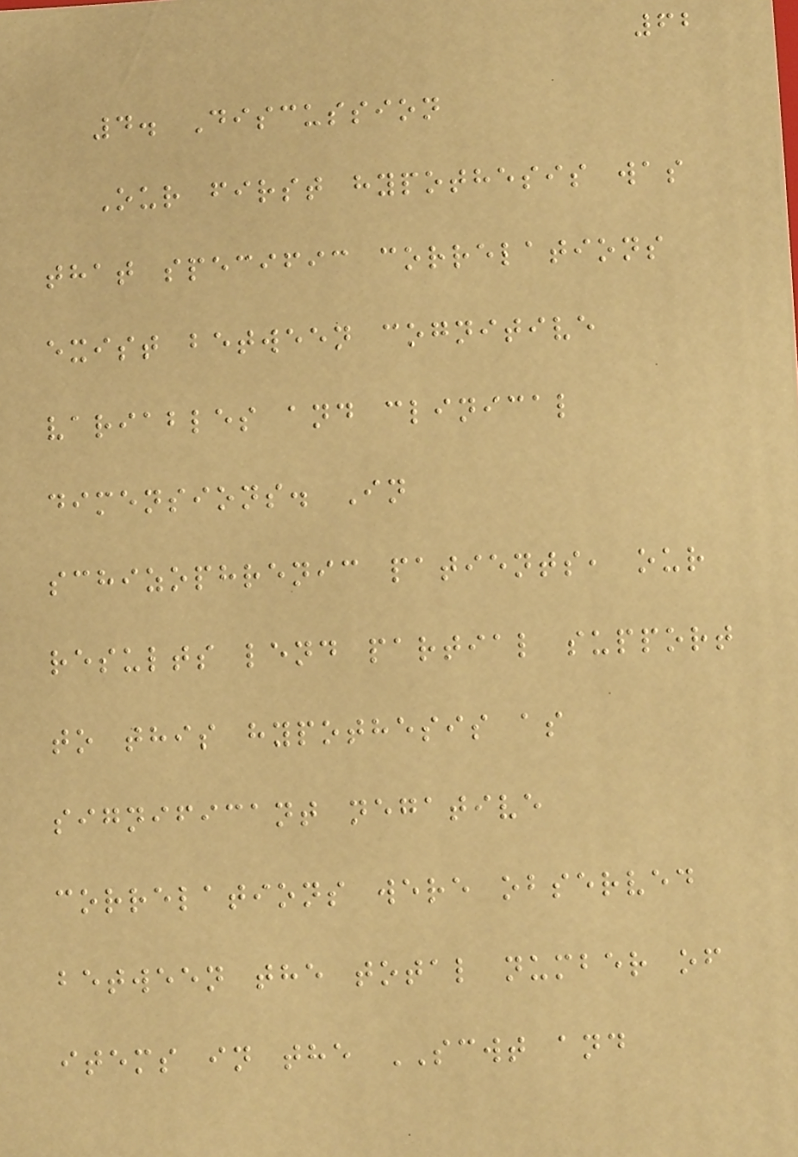62
4. Discussion
Our first hypothesis was
that specific correlations
exist between cognitive
variables and clinical
dimensions. In
schizophrenic patients, our
results lend partial support
to this hypothesis as
significant negative
correlations were observed
between the total number of
items in the SCWT and
